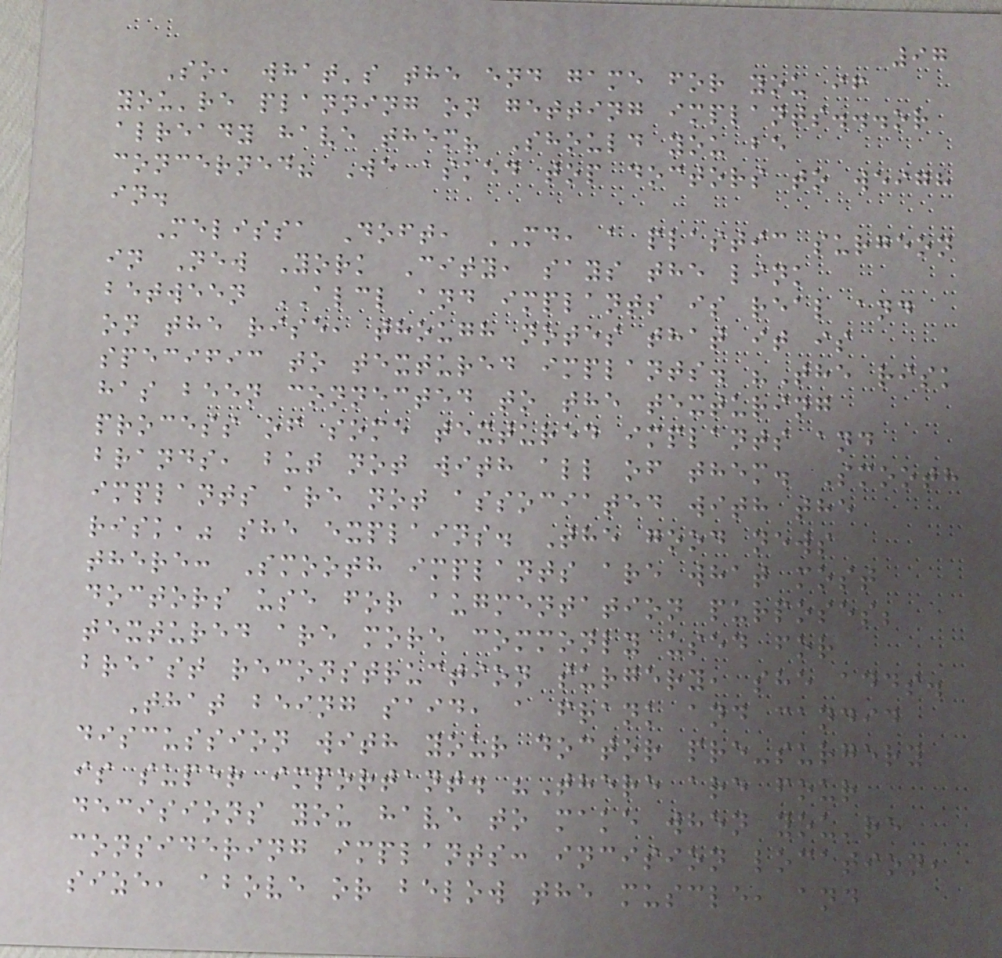97
So, what's the end game for you if
you're planning on getting implants...or
already have them? Should you be
concerned? We asked top doctors to weigh
in.
Melissa Doft, MD, a plastic surgeon
in New York City, says the link
between ALCL and implants is real and
on the rise, though notes that it is
specific to textured implants. "The risk
has been connected to the texturing
process of some textured implants and
brands, but not with all of them. Smooth
implants are not associated with the
risk," she explains. The good news
there: Smooth implants are what most
doctors use for augmentation purposes;
textured are more commonly used for
breast reconstruction surgery, she adds.
That being said, a frank and candid
discussion with your doctor pre-surgery
is super important. "There are four
decisions you have to make when you're
considering implants: incision location,
size, above or below the muscle, and
